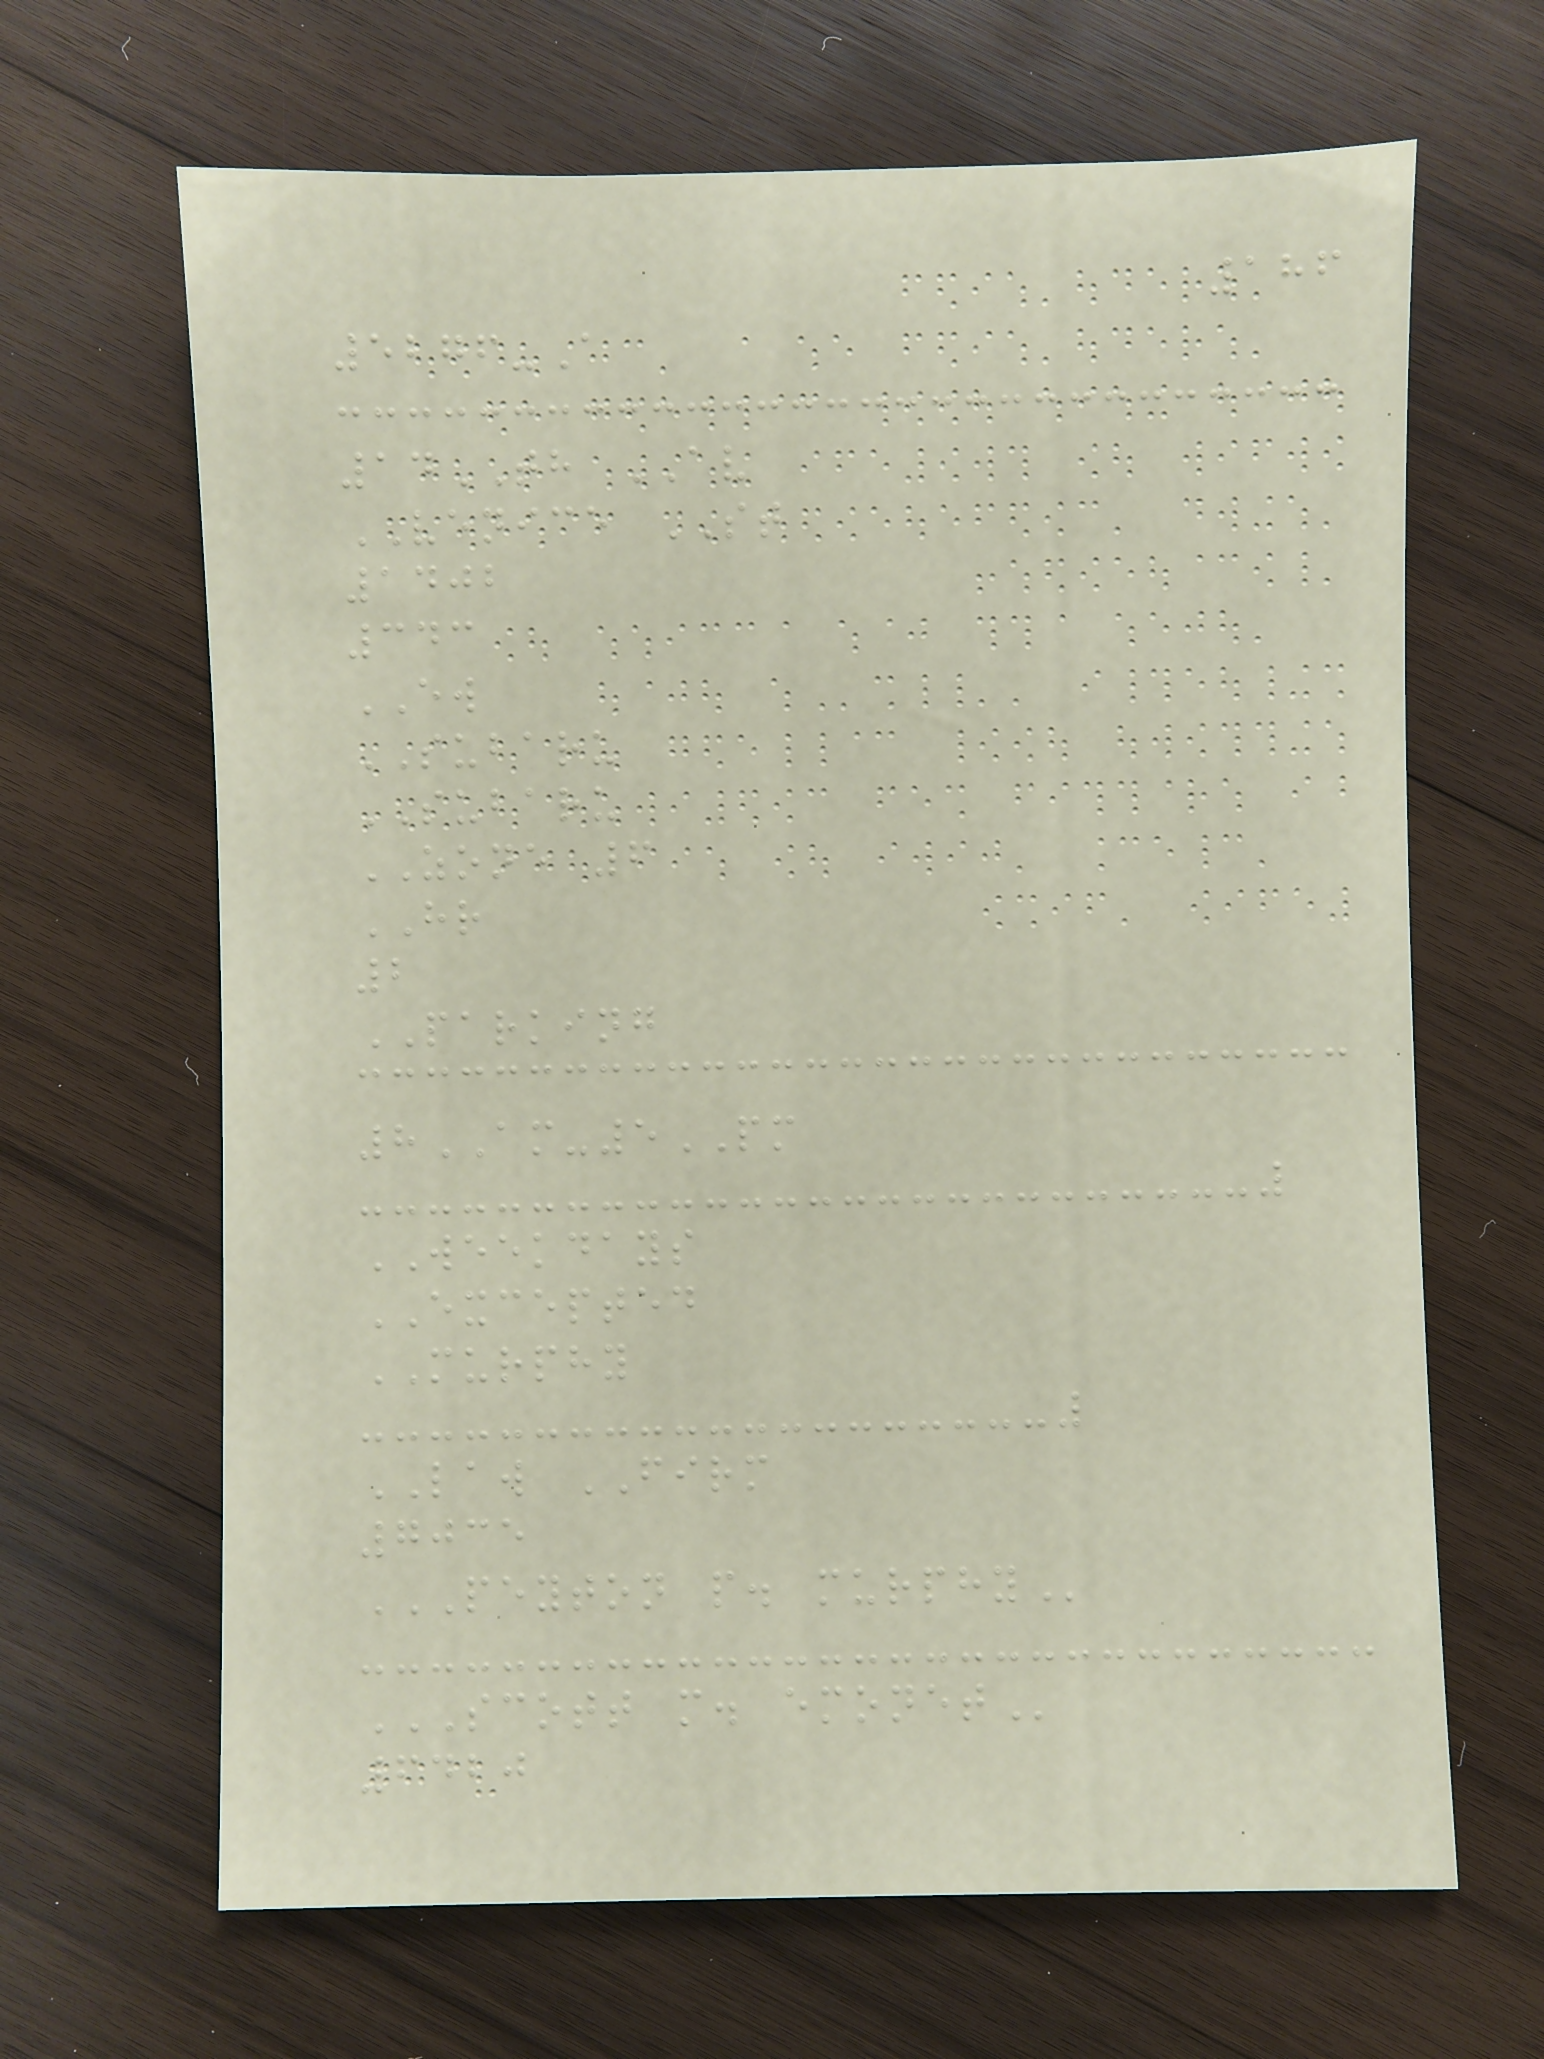186
5276-A
14TH AV
VENICE ST
1402
343
EW
SUBARU
SUBARU
ZONE 6
HR
2
PARKING
8AM-5PM
WEEKDAYS
EXCEPTED
MURPHY
LAW FIRM
7035
PEYTON P. MURPHY
SCOTT M. EMONET
6420
